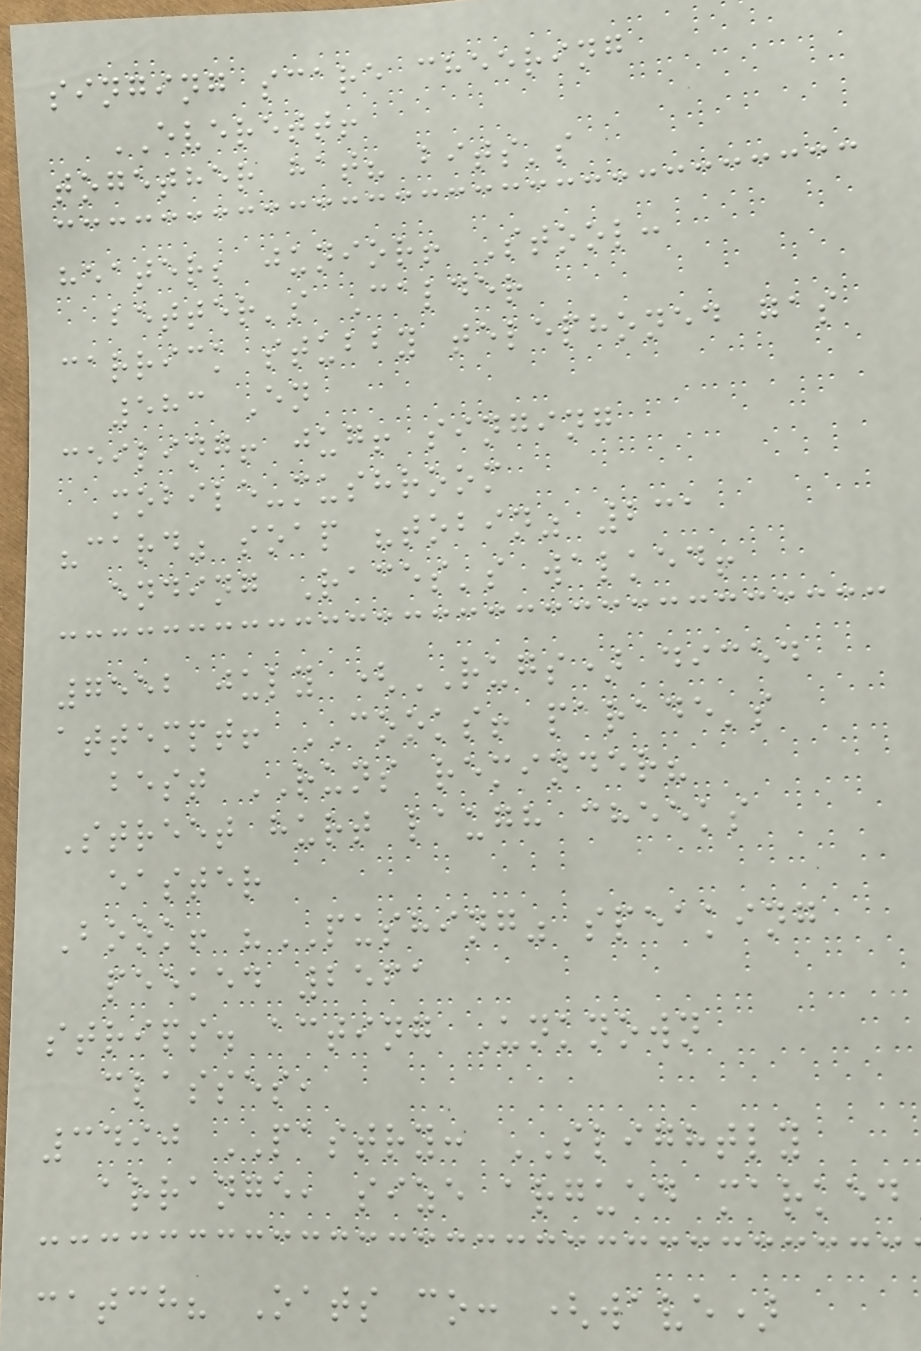singing scare cheering
EVERETT!
together hat? bits's
heater; junior! Stool:
better's Calder
carrick stubby telephoned gas
583 En
ceiling! jug! singing
mobile-mushroom
"card" soap "tobin" 231
ending Races's walked!
7552 july (RUGS) diced
attempt! COOKS! parade's
best RUNS reminder?
Street hurt laugh cheeks
easter
Book! "PUSHING" speaking
peeked 2561
strips. acting Unknown
classes,
3490 PASTRY: SLIGHTLY
arrange, size argued marked
catch? Oats co: (wave)
